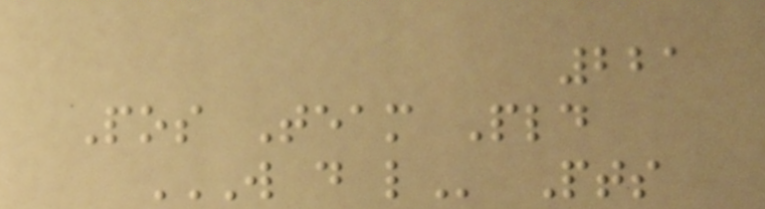221
Pos Team Pld
W D L Pts
